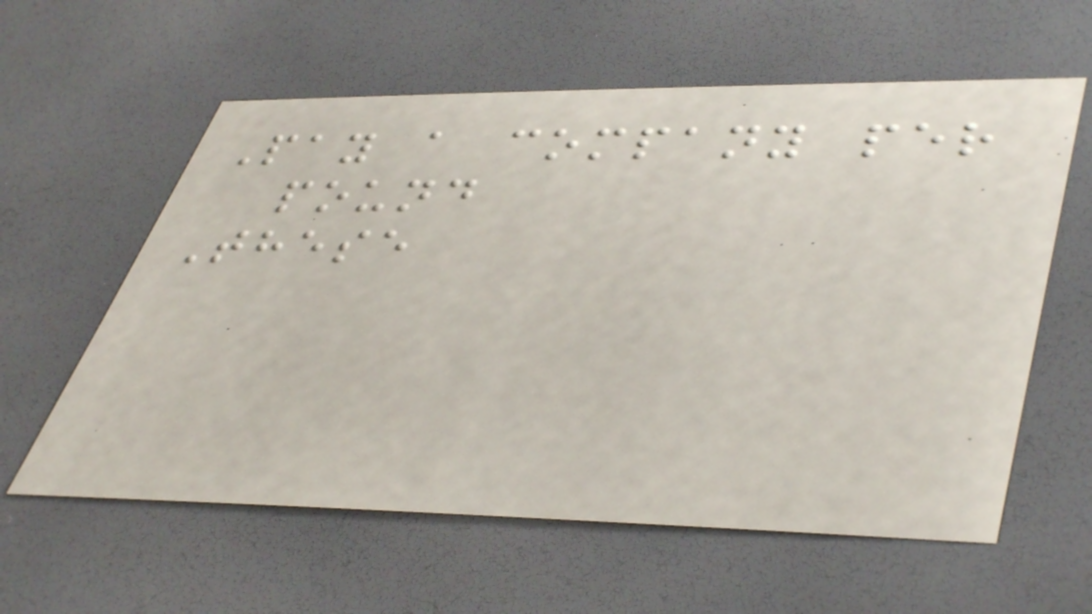Pay a company per
pound
These
